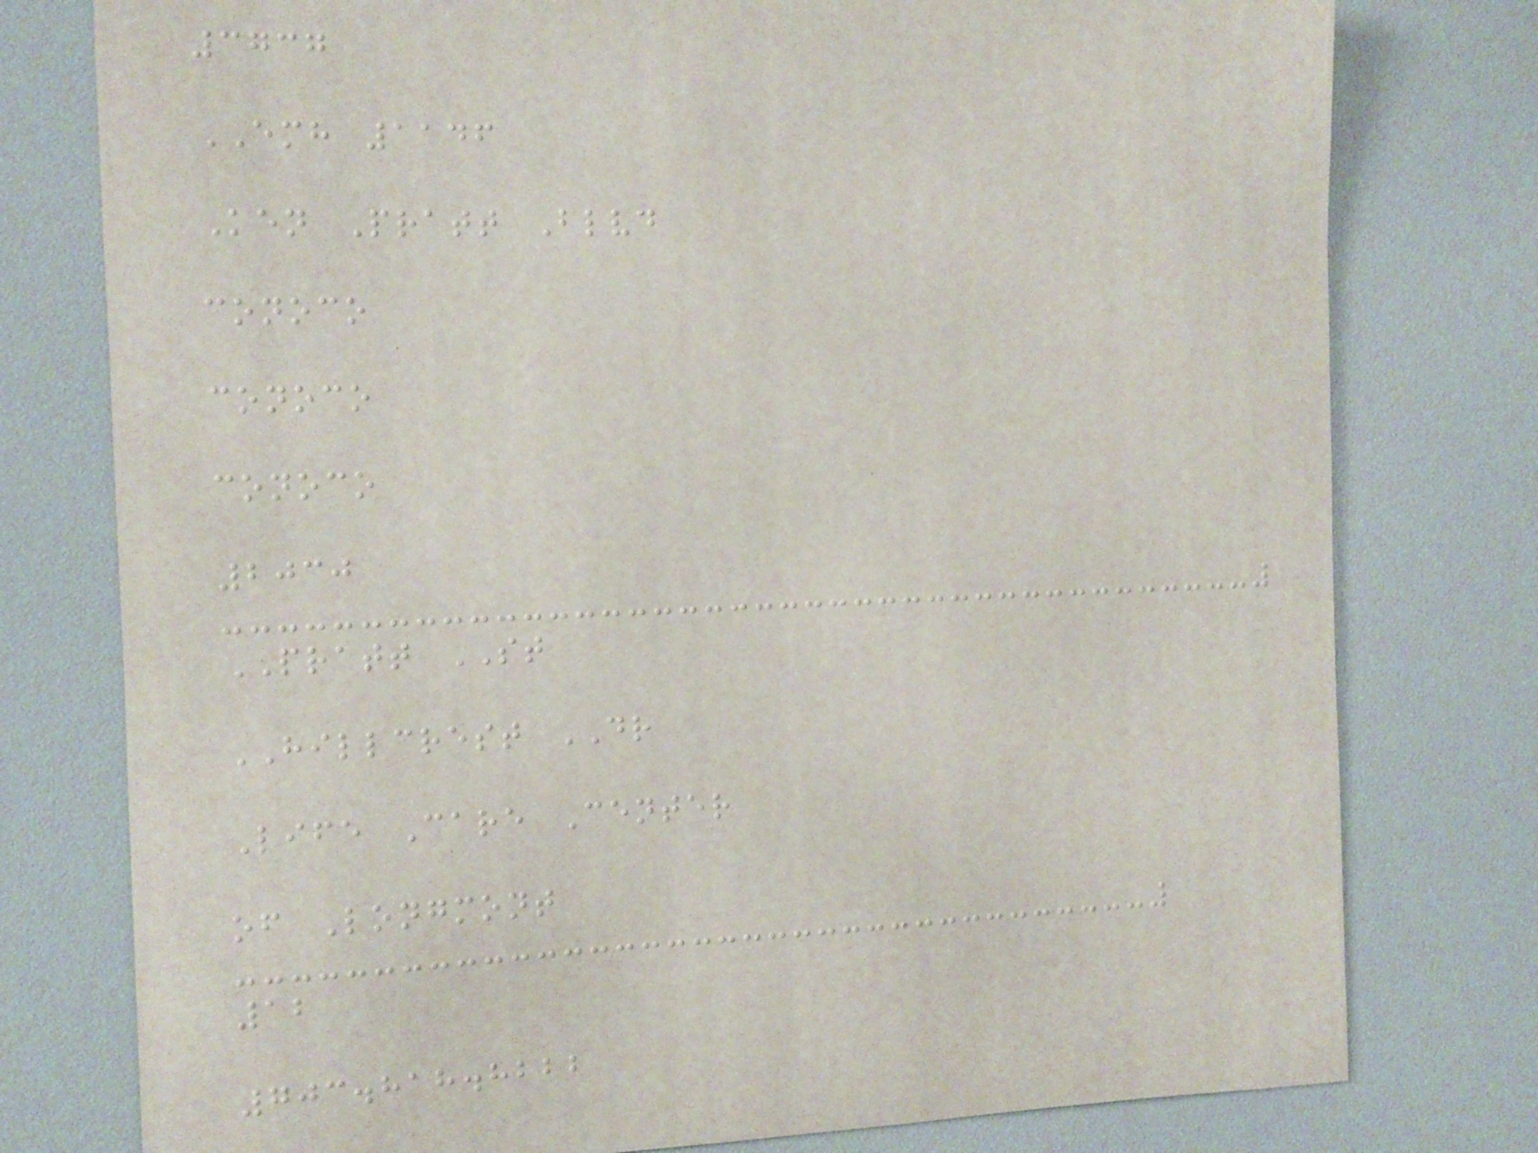3737
EMH 1146
Ken Pratt Blvd
conoco
conoco
conoco
2030
PRATT ST
HILLCREST DR
Life Care Center
of Longmont
12
703.818.8222
